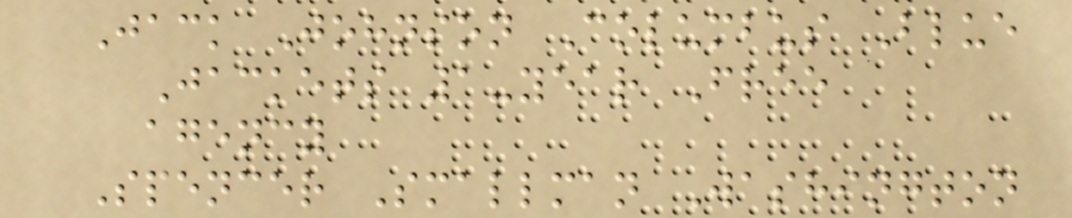Jack Johnson Columbus Blue
Jackets 1-year Free
agency
Spencer Smallman Washington
